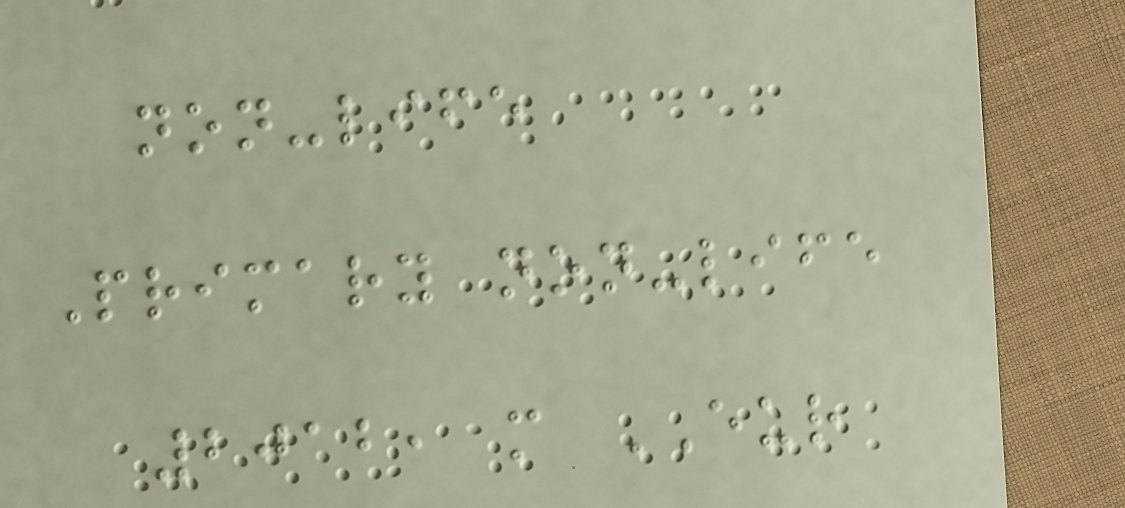non-life
Primary non-life
2012, m EUR
